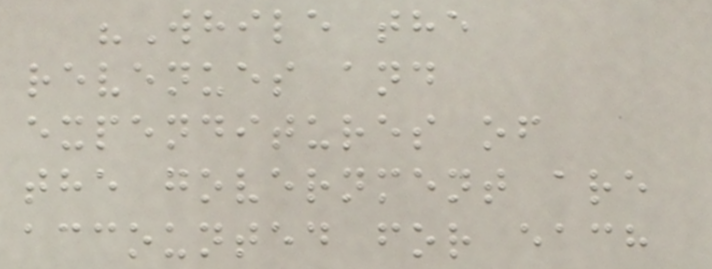"While the
revenues and
expenditures of
the government are
accounted for each
